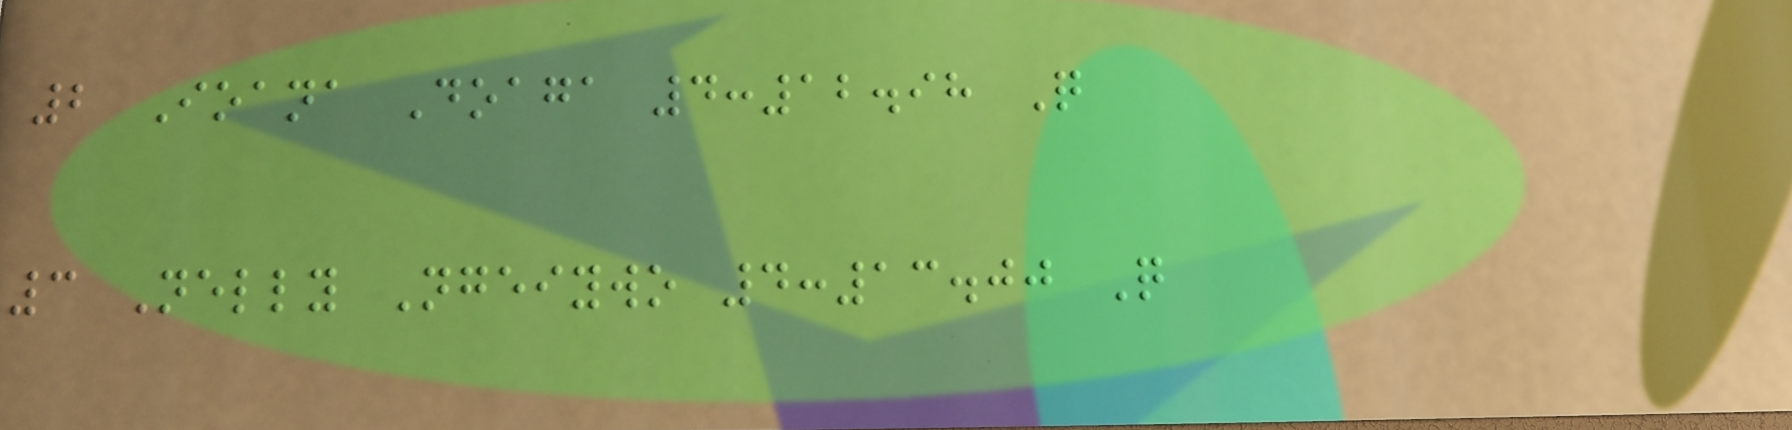2 Ioana Doaga 4:12.98 Q
3 Nelly Ngeiywo 4:13.00 Q
